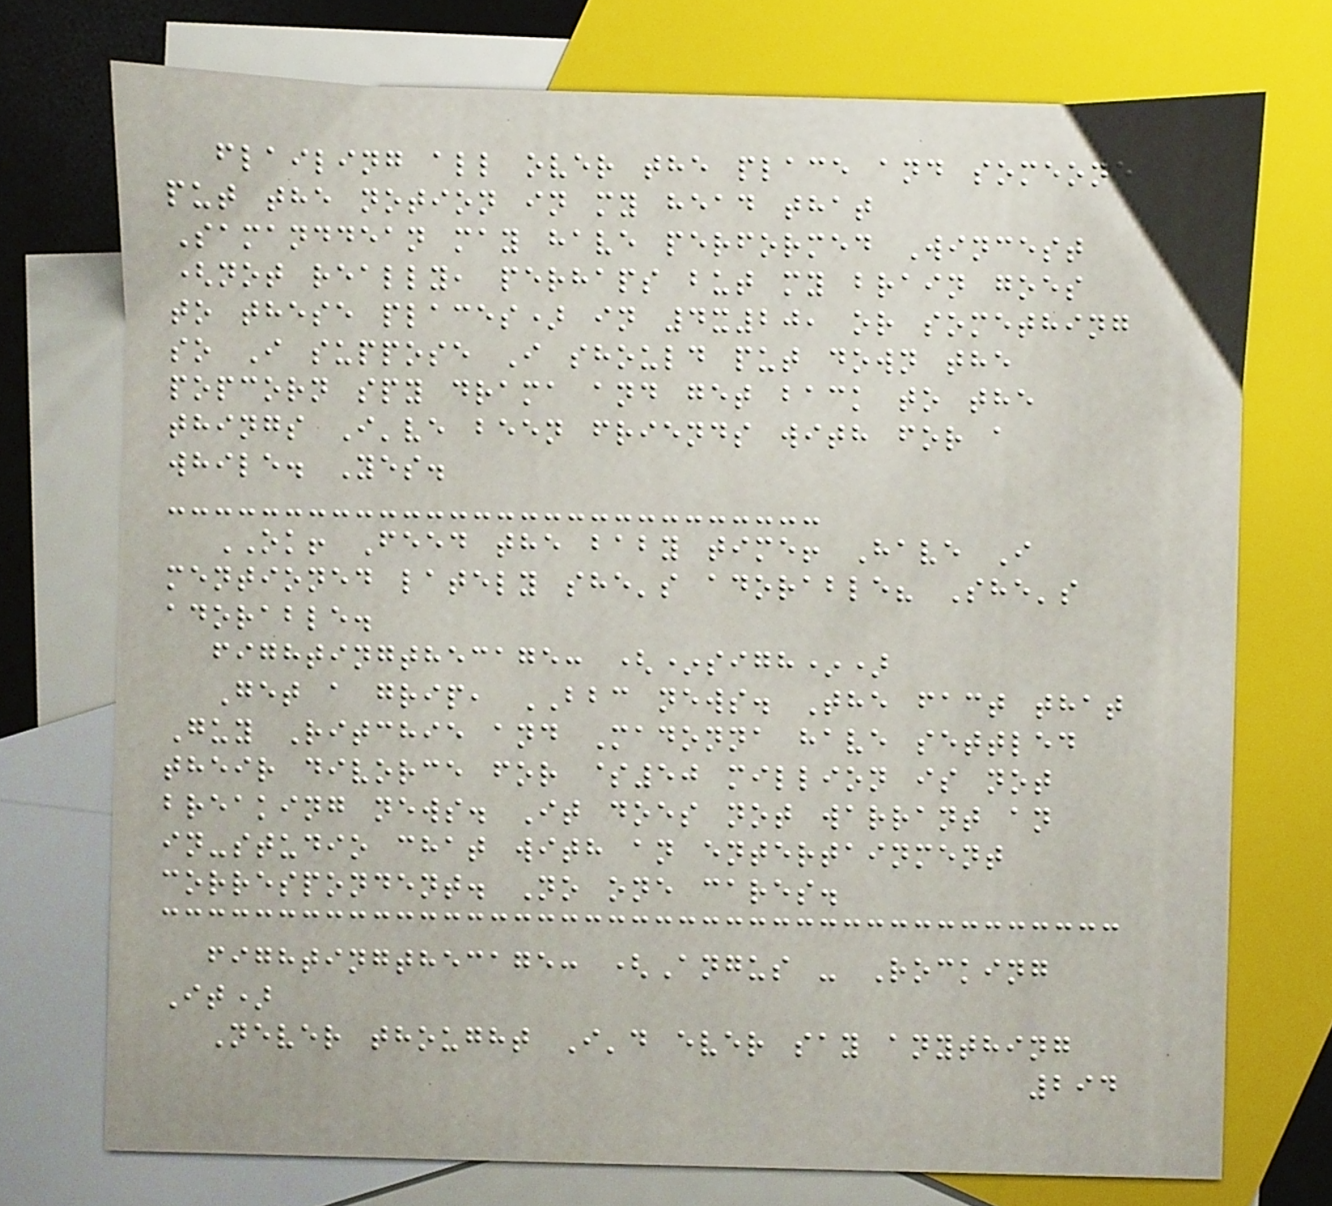flailing all over the place and someone
put the notion in my head that
Samanddean may have performed Wincest
(not really, perhaps but my brain goes
to these places) in 4x20, or something
so I suppose I should put down the
popcorn spy drama and get back to the
things I've been friends with for a
while. Yes.
OK! Feed the baby time! Have I
mentioned lately she's adorable? She's
adorable.
fightingthecage: (*sigh*)
Get a grip, BBC news. The fact that
Guy Ritchie and Madonna have settled
their divorce for $50 million is not
breaking news. It does not warrant an
in-studio chat with an entertainment
correspondent. No one cares.
fightingthecage: (Angus - Rocking
It)
Never thought I'd ever say anything
294
